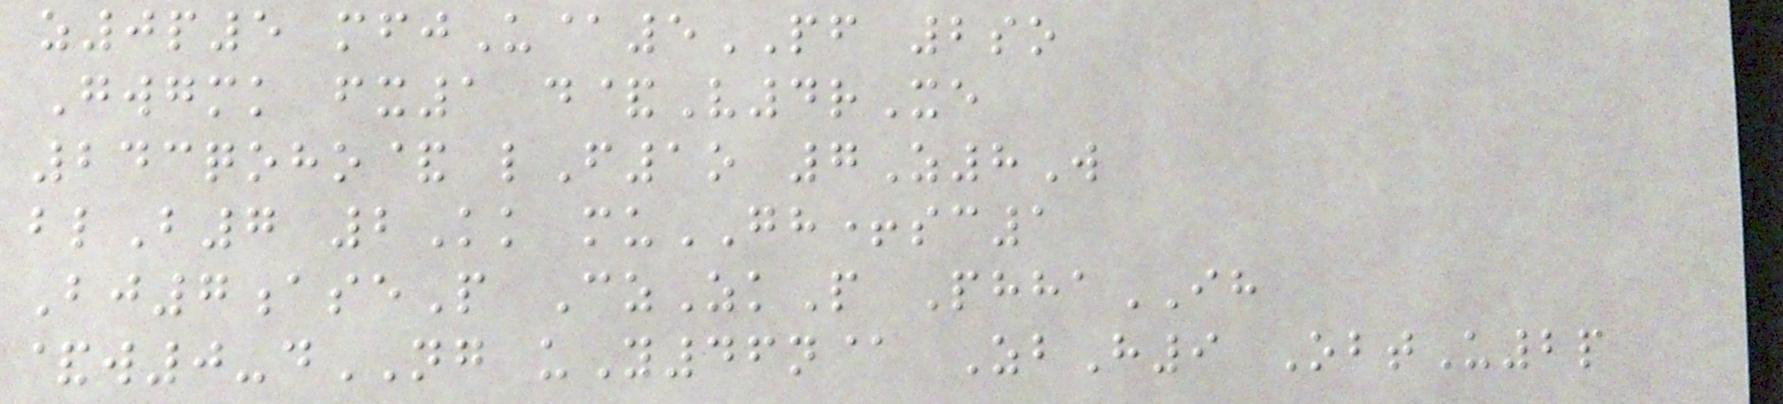z0p5 mfjU@5PF 2so
Gwgmk fx1 d&V4rXe
243qoho& lF1o 7Z8W
blB7 2Kk muGH+sc1
Bj7aseP CzZkP PhhaIH
&w0-dNG uY46n@ ZbH9 ObtU2p
